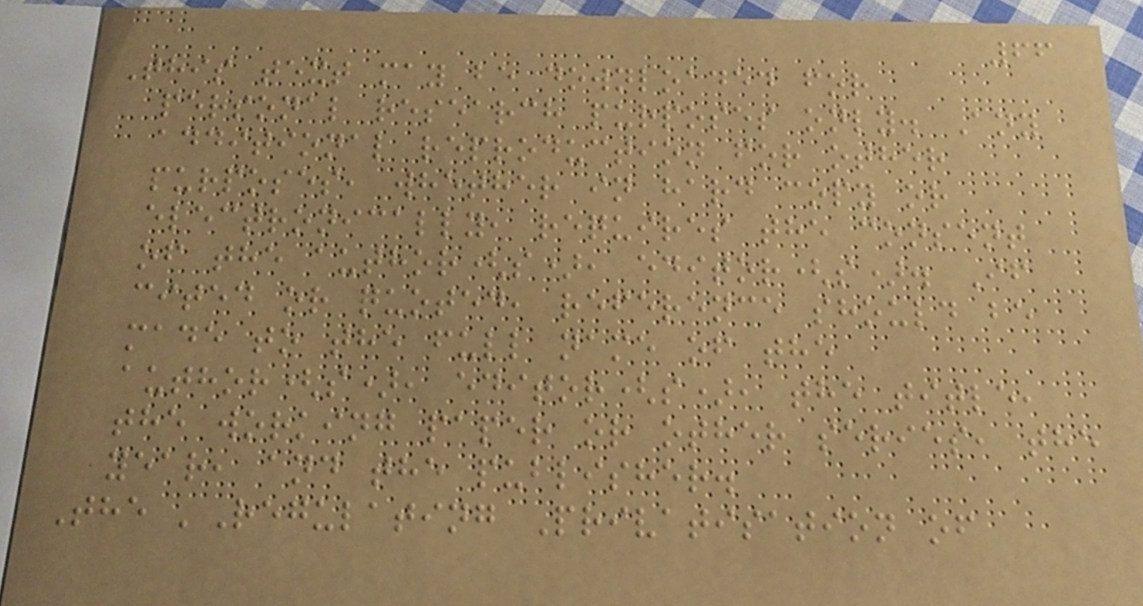66
This text may be downloaded for
personal research purposes only. Any
additional reproduction for other
purposes, whether in hard copy or
electronically, requires the consent
of the author(s), editor(s). If
cited or quoted, reference should be
made to the full name of the
author(s), editor(s), the title,
the working paper or other series, the
year, and the publisher.
The 'Regulating Privatisation of
